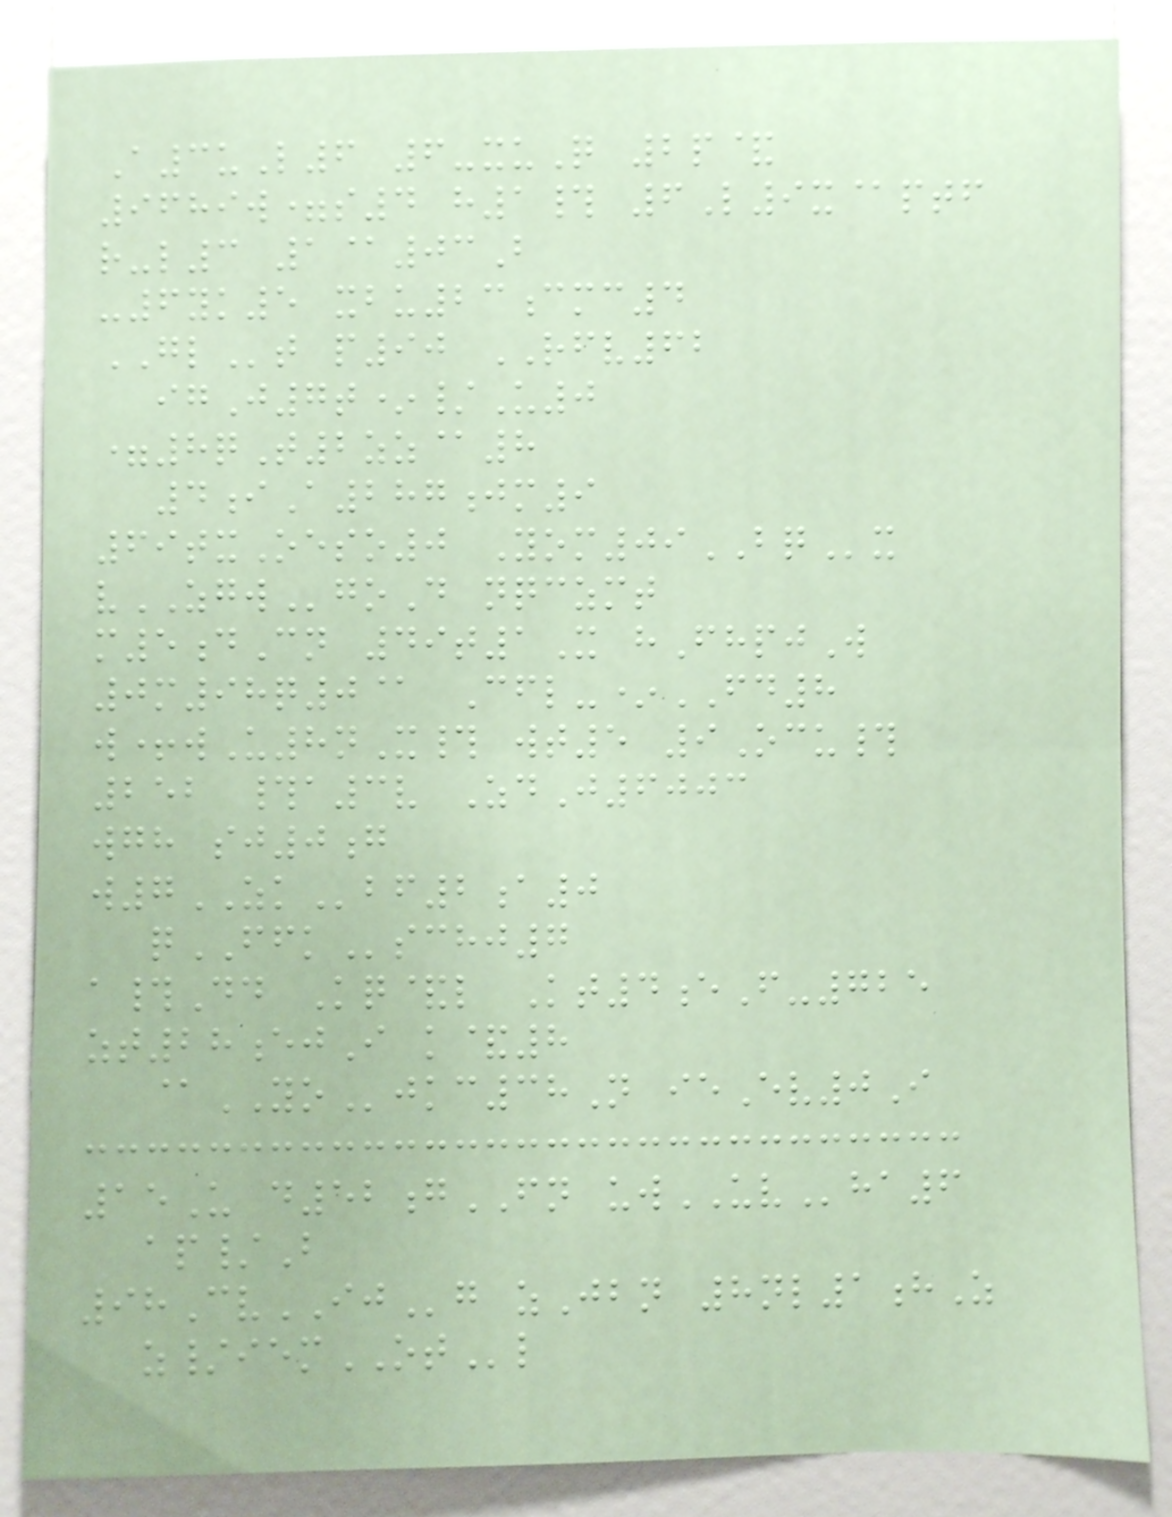A3uL6 6-xuQ 2p&
9689w=s4 h1# 6L9x@ptf
r-l3 1@03B
-6yk5 xbu23cmc4
GLt p90 RFV62
igJ7t*/U0
=8qT2zz@8
4iA287jm9
69txOeso0 Yom09BQx
vZGWgoD nqczmt
m5dCn 49t1X hFhpjW
0m98q0@ Cfl-*FD8
w+wU8nX# wt5 9Ocu#
252 #a3v ZdJ6003
wgh sj0g
w7ZKbf2a0
qFFKschj7
a#Dd Kq&l Kt4eF-725
zt28ejI k&8
@YOjkc38N ieEv0I
15U d52gFN uwUVha6
ap/B
98CvIJg zJbn 8nl1hZ
z/iemOTl
